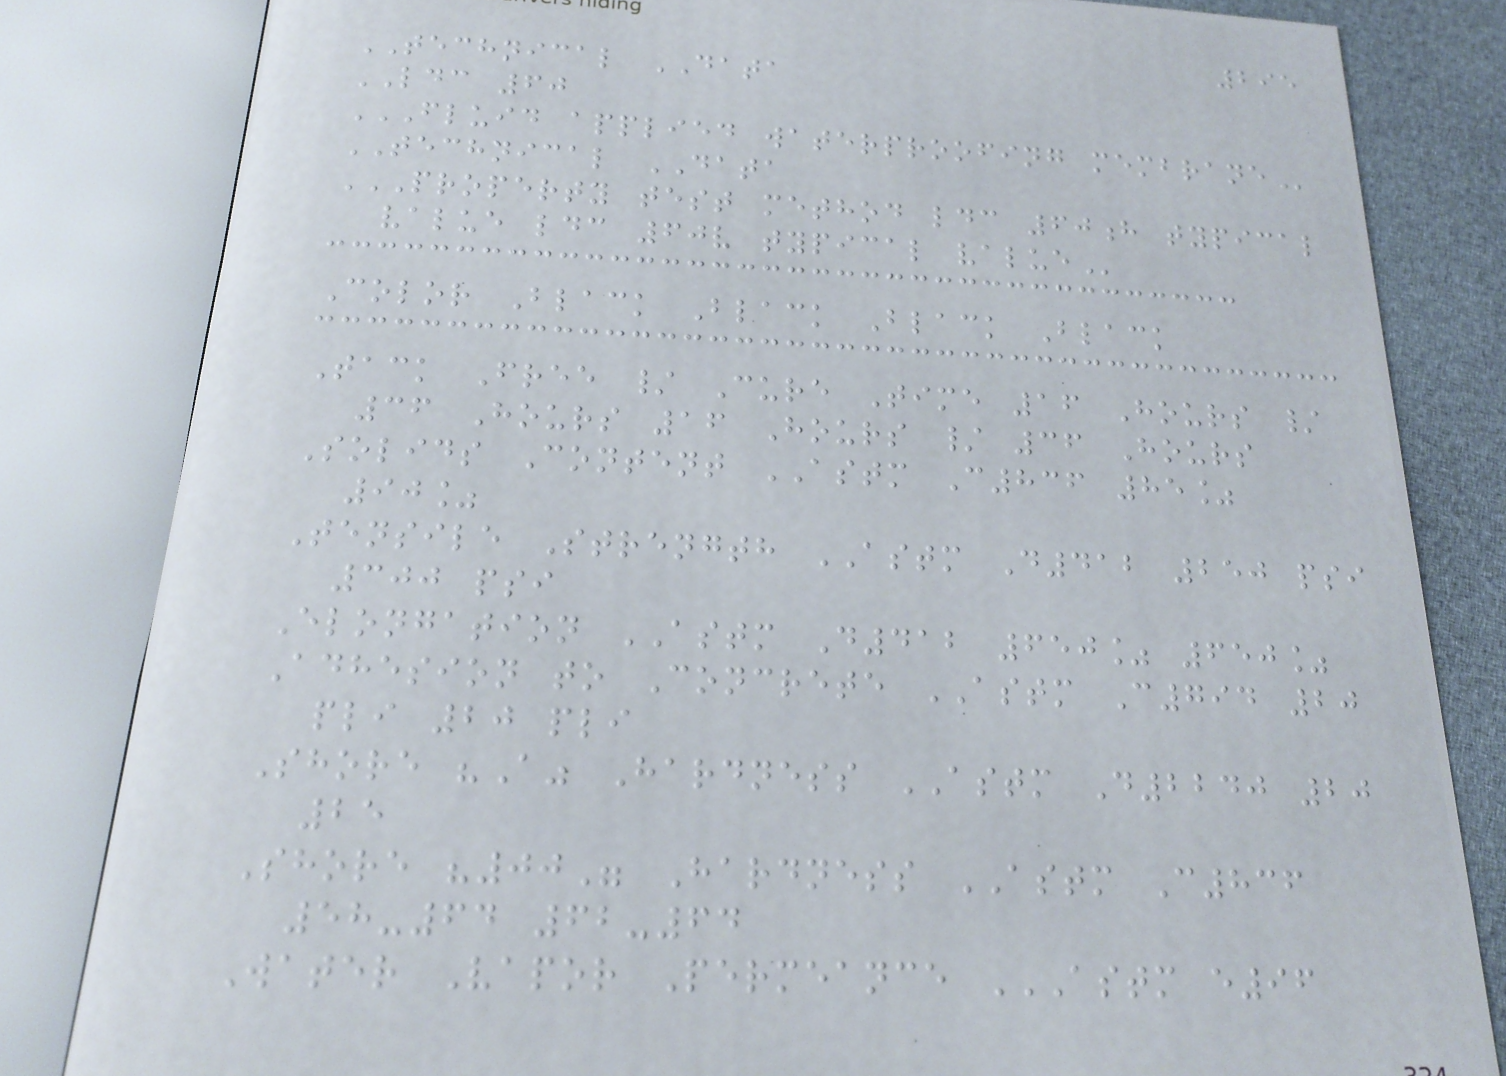295
TECHNICAL DATA
LDC 60
FLUID APPLIED WATERPROOFING MEMBRANE
TECHNICAL DATA
PROPERTY TEST METHOD LDC 60H TYPICAL
VALUE LDC 60V TYPICAL VALUE
Color Black Black Black Black
Tack Free / Cure Time 16 Hours /
36 Hours 16 Hours / 36 Hours
Solids Content ASTM C836 85%
90%
Tensile Strength ASTM D412 250 psi
300 psi
Elongation ASTM D412 650% 650%
Adhesion to Concrete ASTM C794 20
pli 20 pli
Shore "A" Hardness ASTM D2240 20
25
Shore "00" Hardness ASTM C836
58-64 62-64
Water Vapor Permeance ASTM E96
